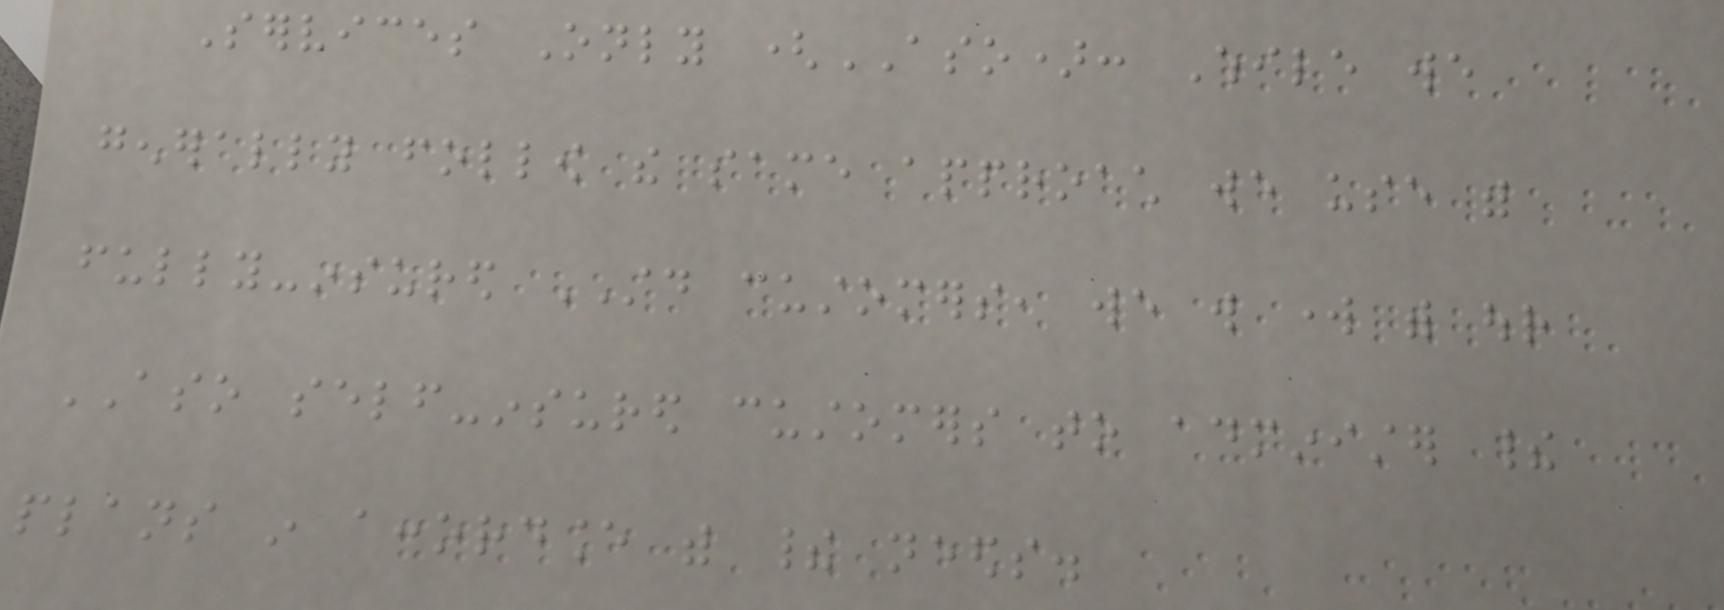Services Only (ASO): While we
generally follow the same approach we use with
fully-insured STD customers, we will work with our
ASO self-insured customers to administer their
plans in accordance with their needs.
